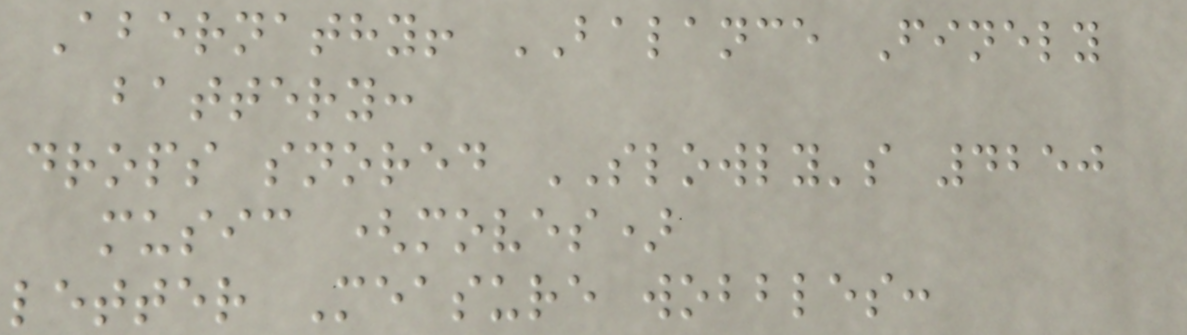Abernathy! BALANCE Finely
battery:
drops snored SLOWLY's 4250
music (moves)
letter Measure wobbles:
